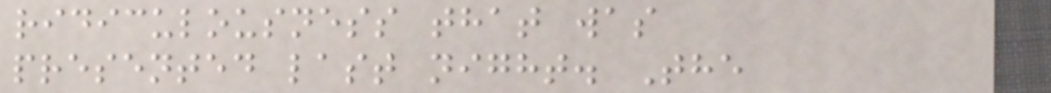ridiculousness that was
presented last night. The
